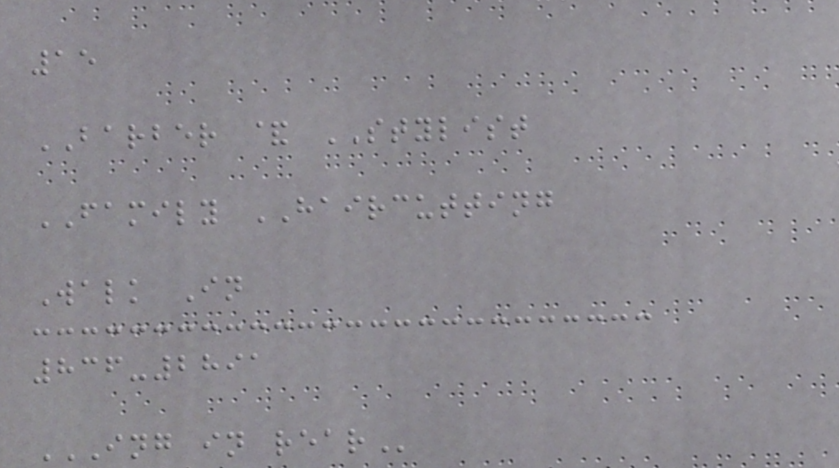15
BARBER & STYLIST
FAMILY HAIRCUTTING
Walk In
836-2891
ING IN REAR
